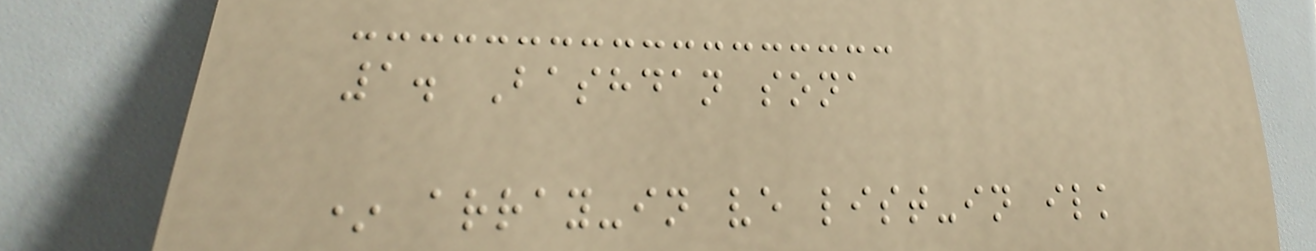1. Bashdan sona
* array-in ve list-in ilk
